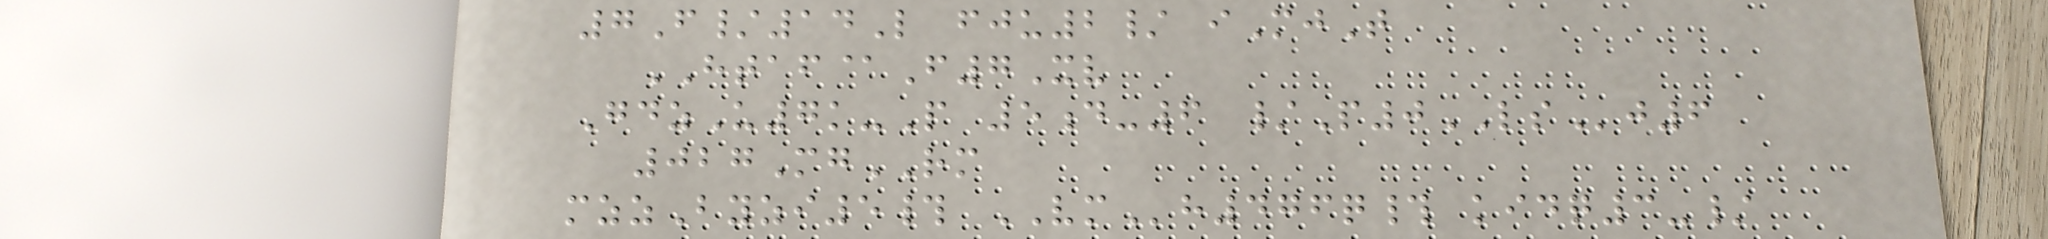7F/14L fju2/ iMjT
HTAF@F7Xv
GdzU7k-P 5d-6 /P0LSj6
027MgRM
mzzByzi5# VMh476q# kidq3-/
